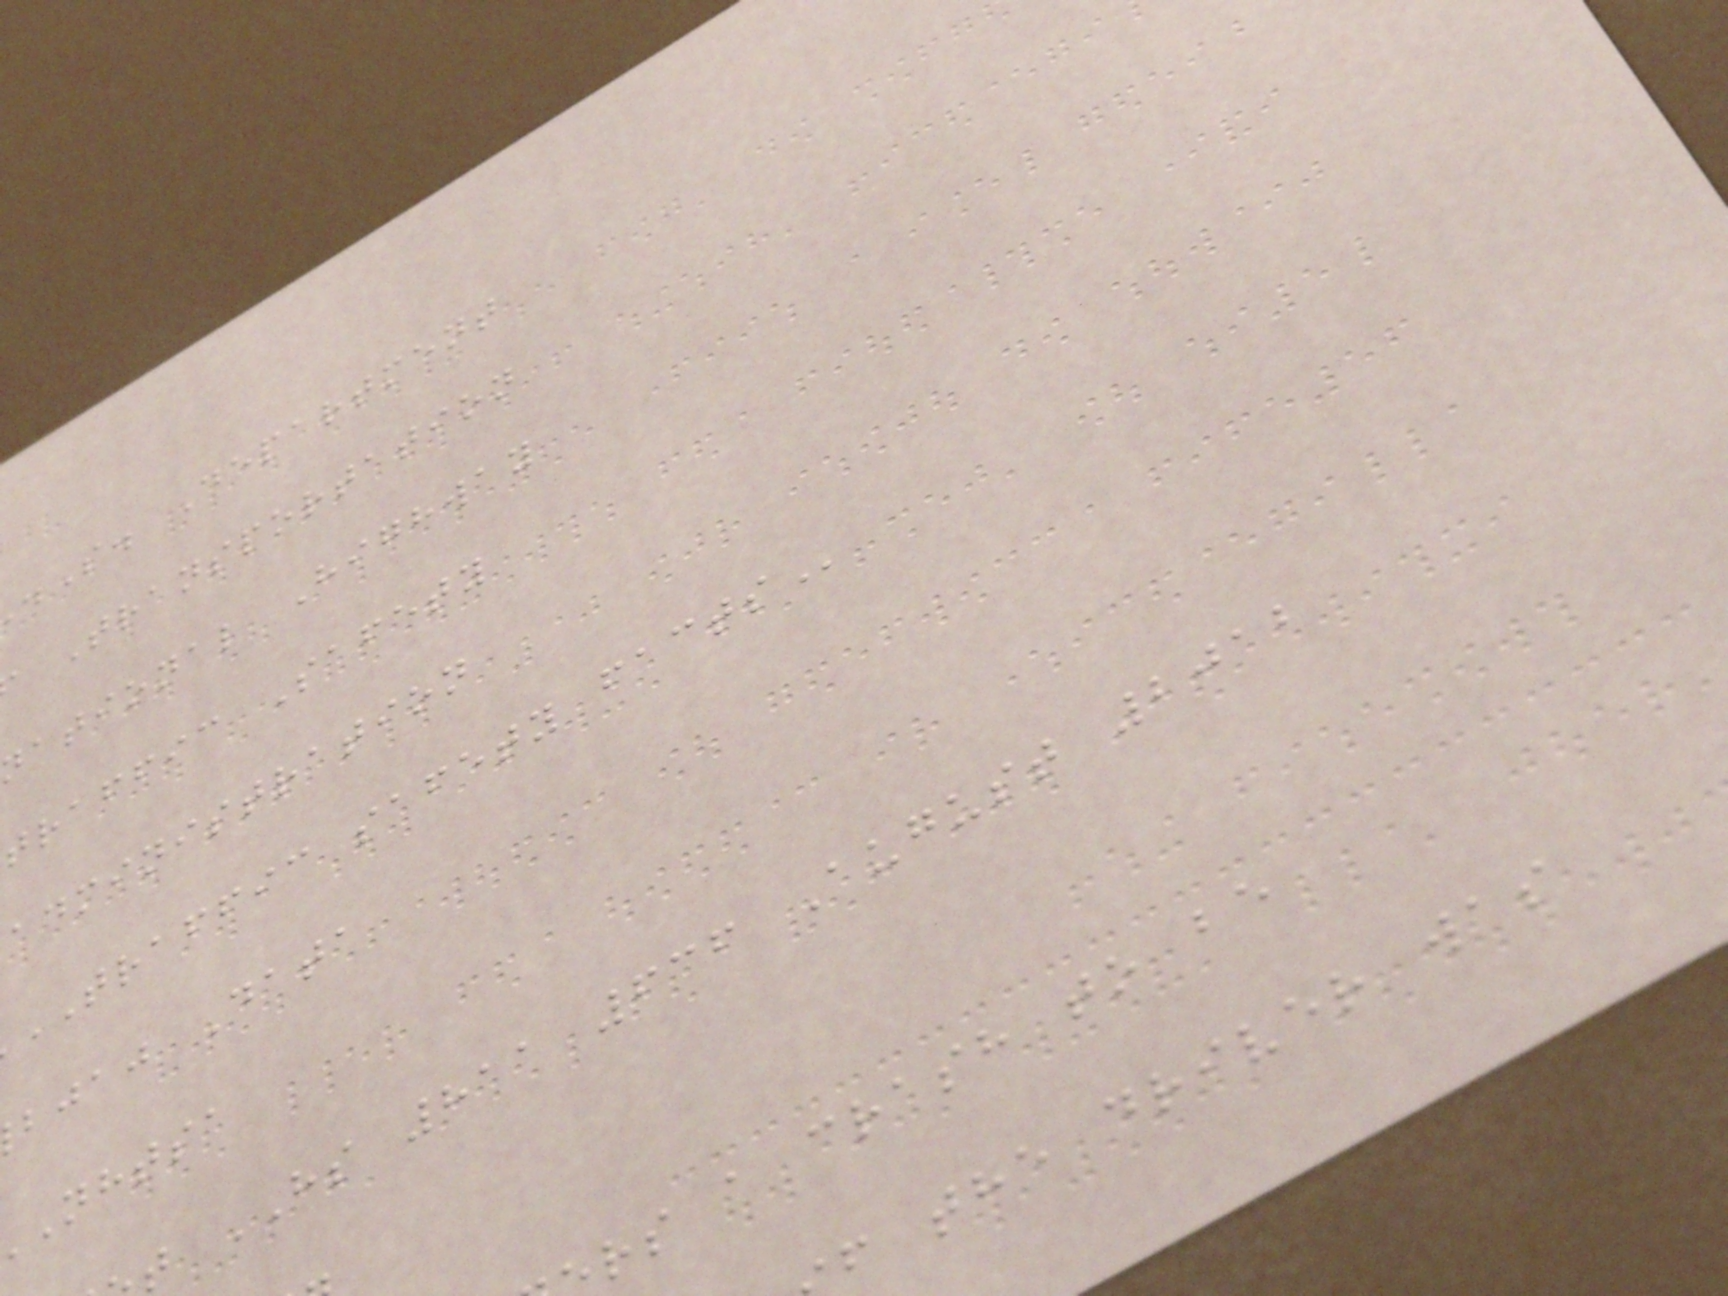.S. Department
Transportation
ational Highway
traffic Safety
administration
TRAFFIC safety
bjaj Data
nhtsa
t HS 811 636 August 2012
rs a crash to be
f the driver was
